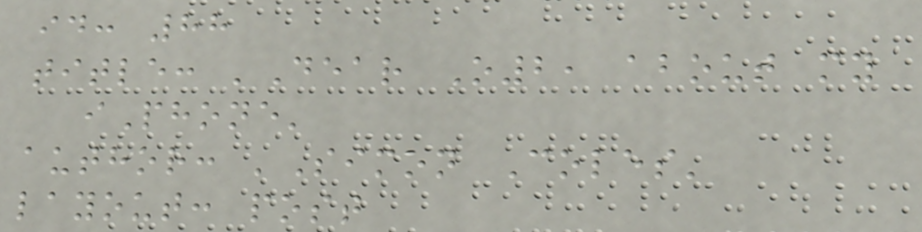id: 88
title: 'Dear O2, about my
iPhone'
author: 'Simon Coles'
layout: post
